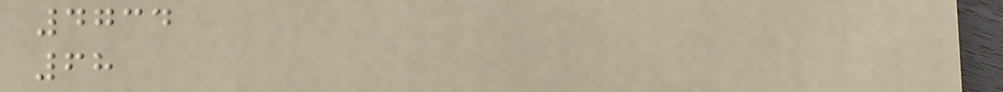4734
68
